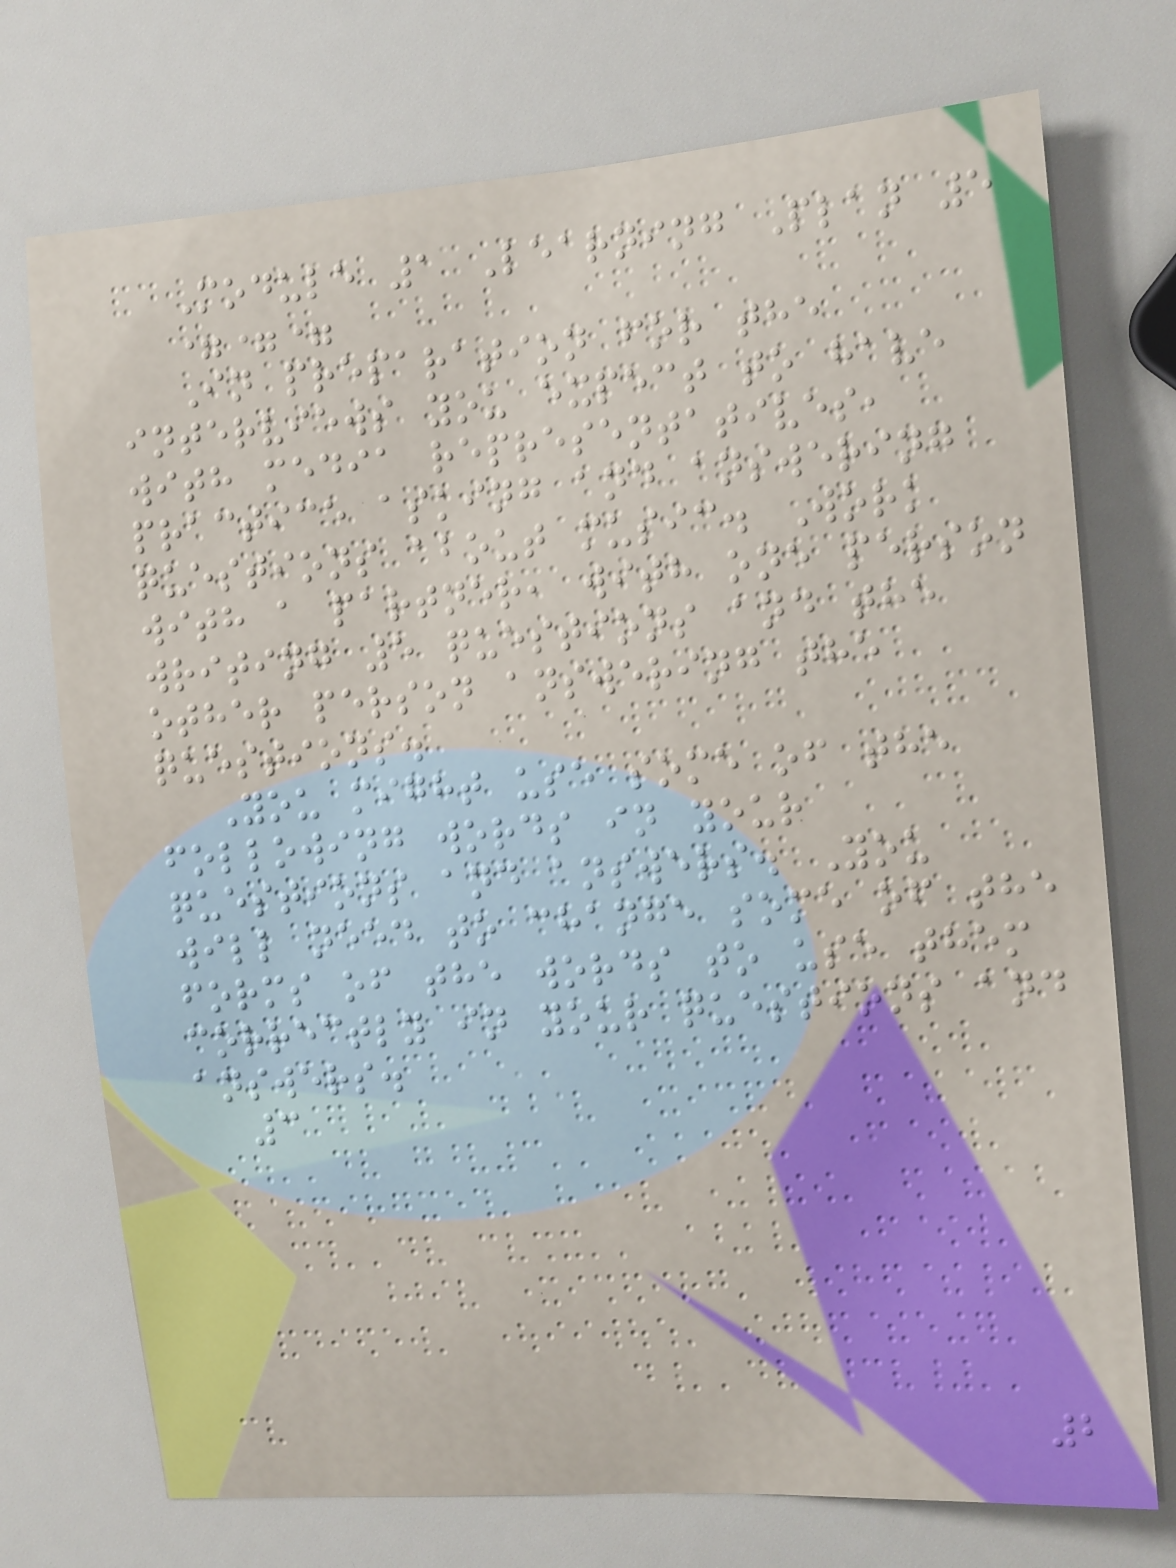Module 1 Learning Plan 5
===
In preparation for the
interviews you expect to have
with media representatives,
practice asking and answering
questions about music. Work
with a partner, with one person
writing 5 questions and the
other person answering the
questions.
You might use some of the
following words in your
questions and answers. You
will need to change some of the
forms of the words to use them
correctly in your questions and
answers.
3
2
